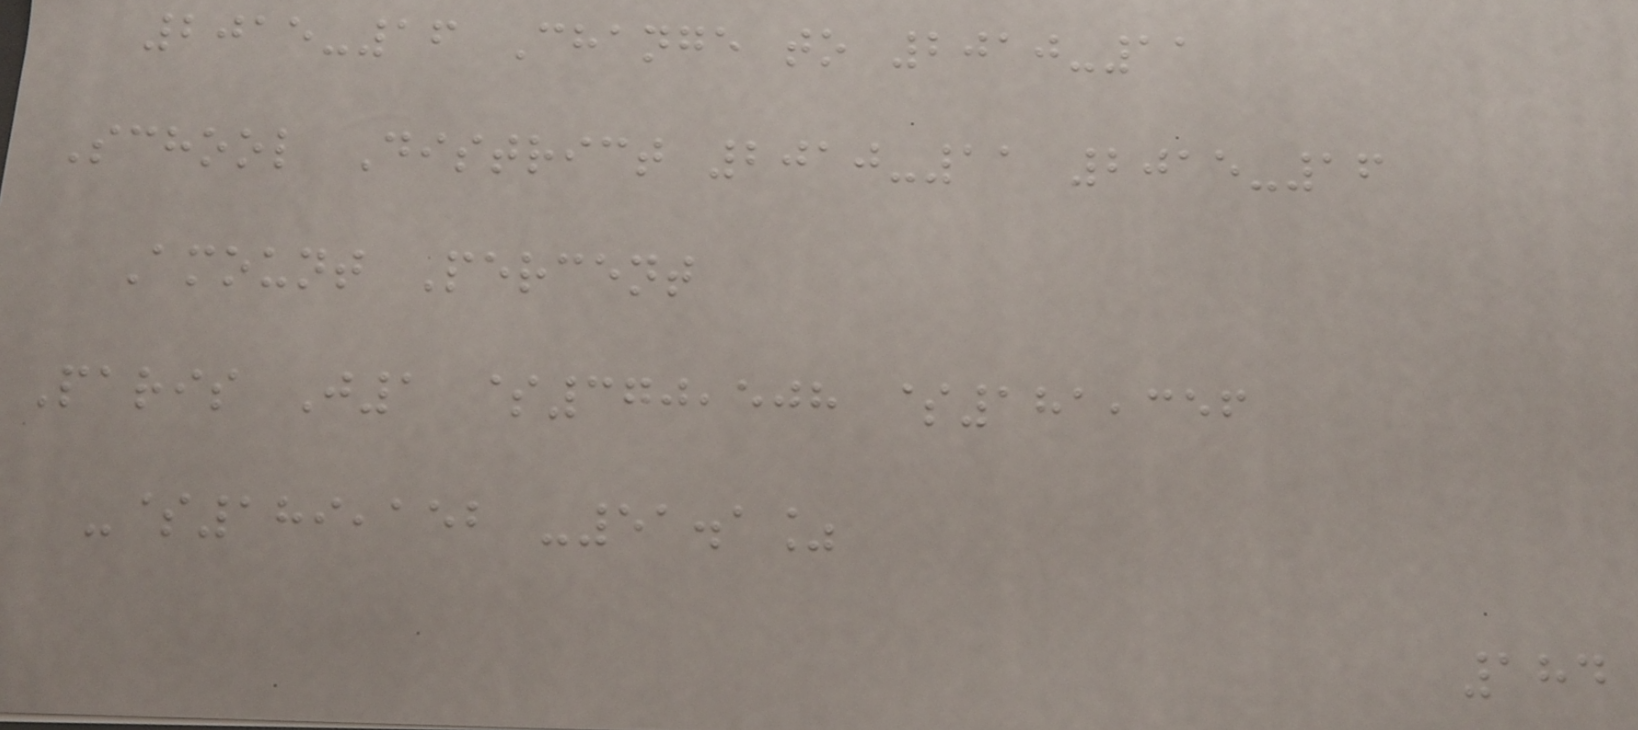2015-16 Change to 2010-11
School District 2010-11 2015-16
Amount Percent
Paris J1 $370,508 $181,356
-$189,152 -51.1%
184
